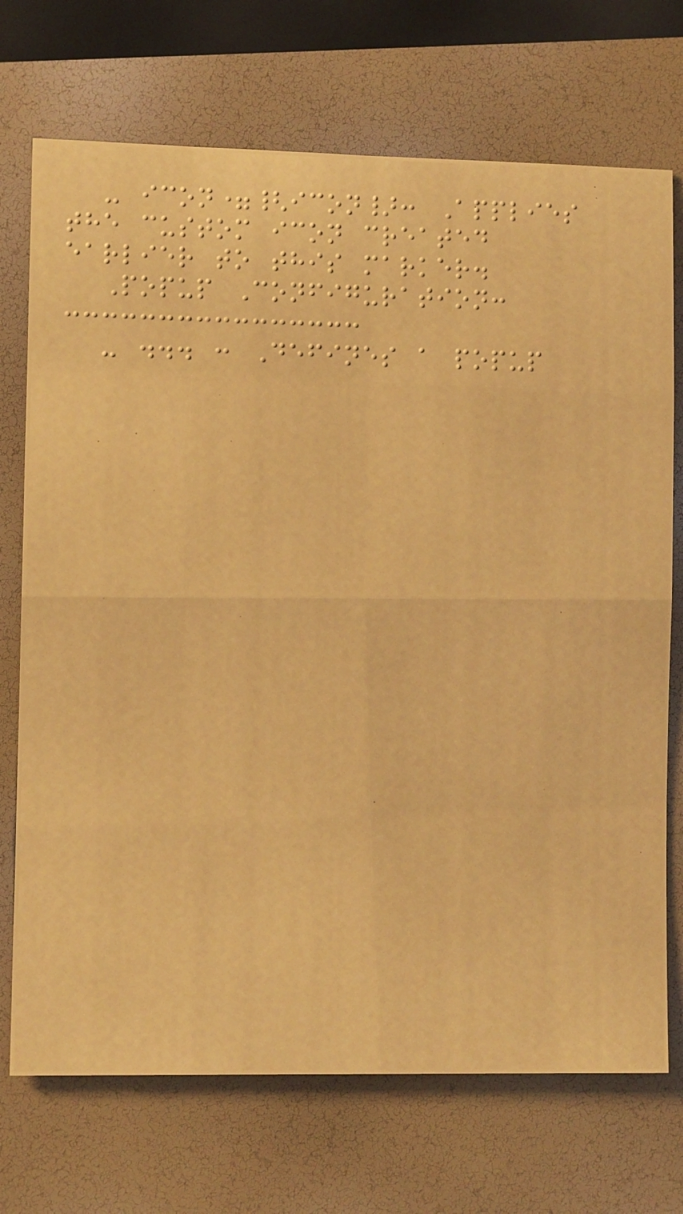- icon={icon}: Applies
the custom icon created
earlier to this marker.
Popup Configuration:
- ... : Defines a popup
